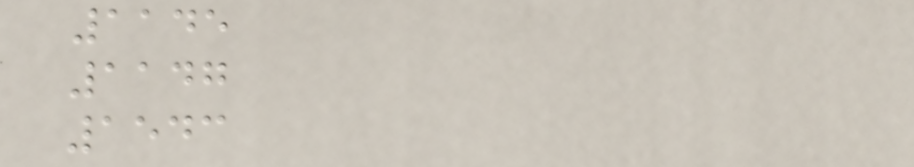1145
1147
1543
